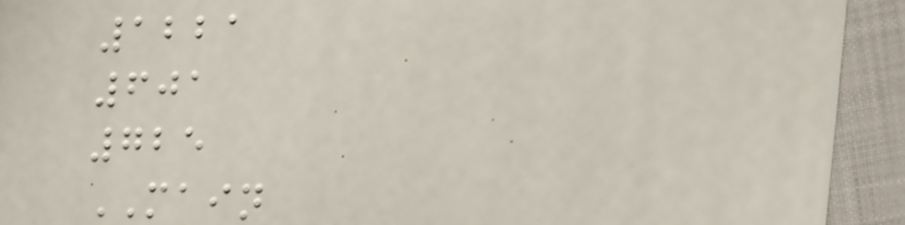1221
601
725
MAIN
